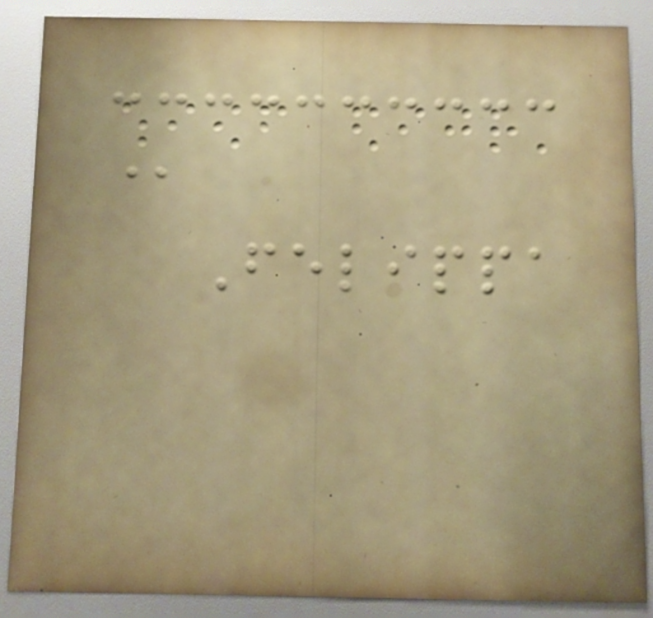@
Felippa
